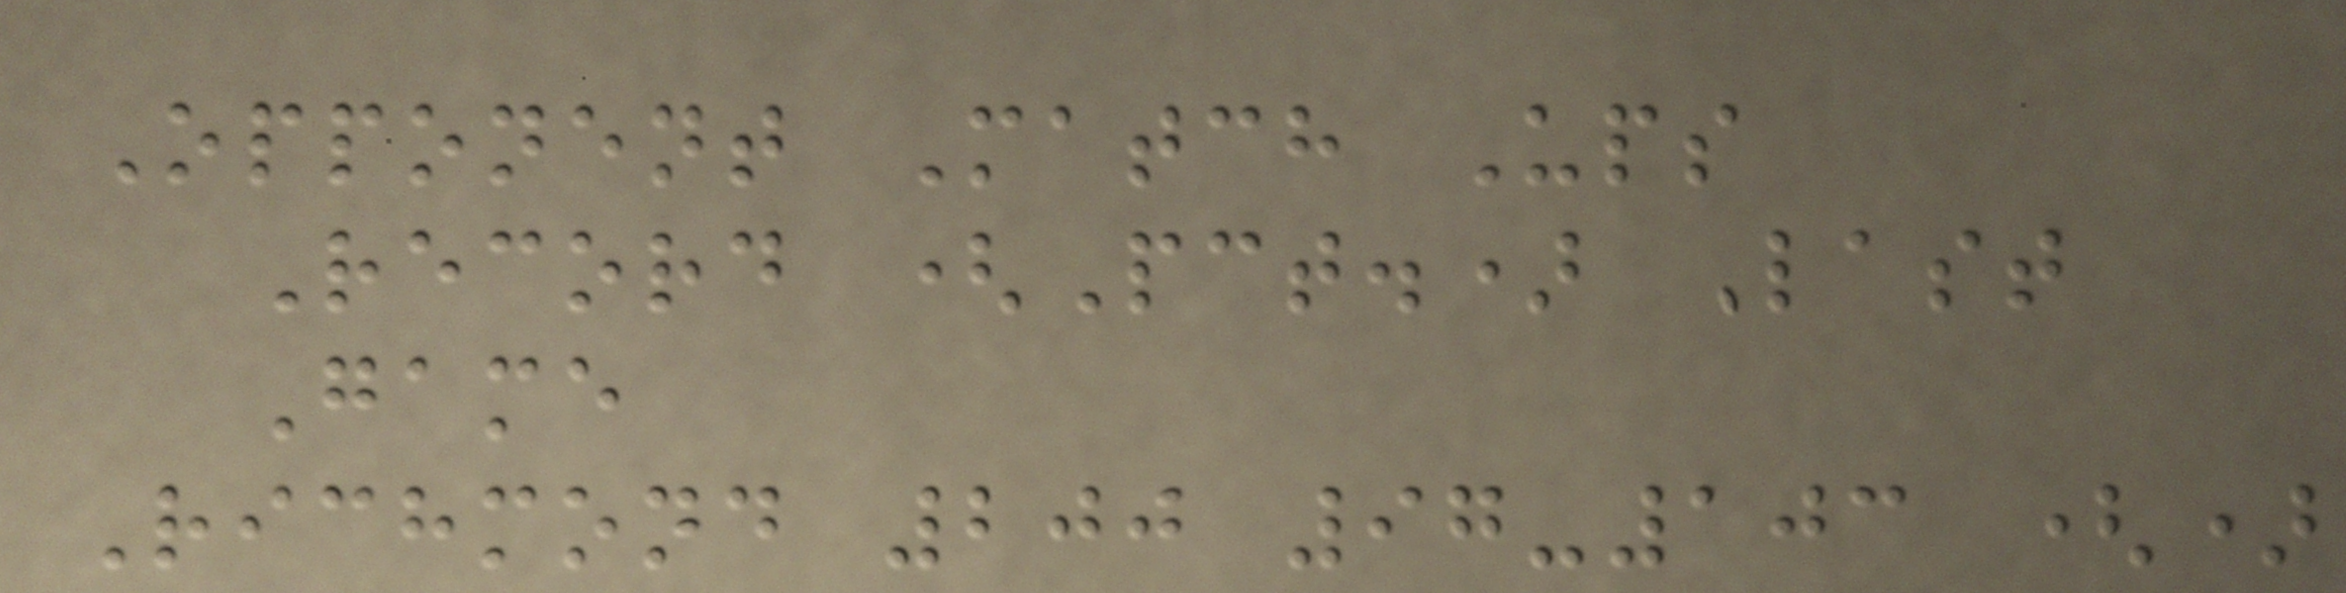Opponent Match Ups
Record (Pct.) Last
Game
Richmond 200 97-103 ()
